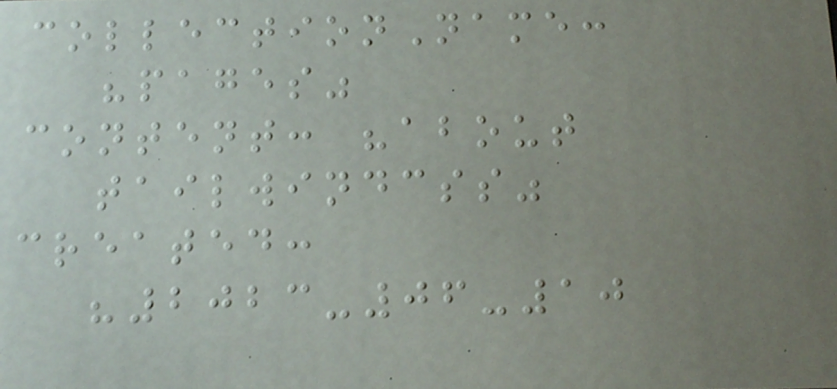collectionName:
"pages"
content: "about
tailwindcss"
created:
"2023-06-10
